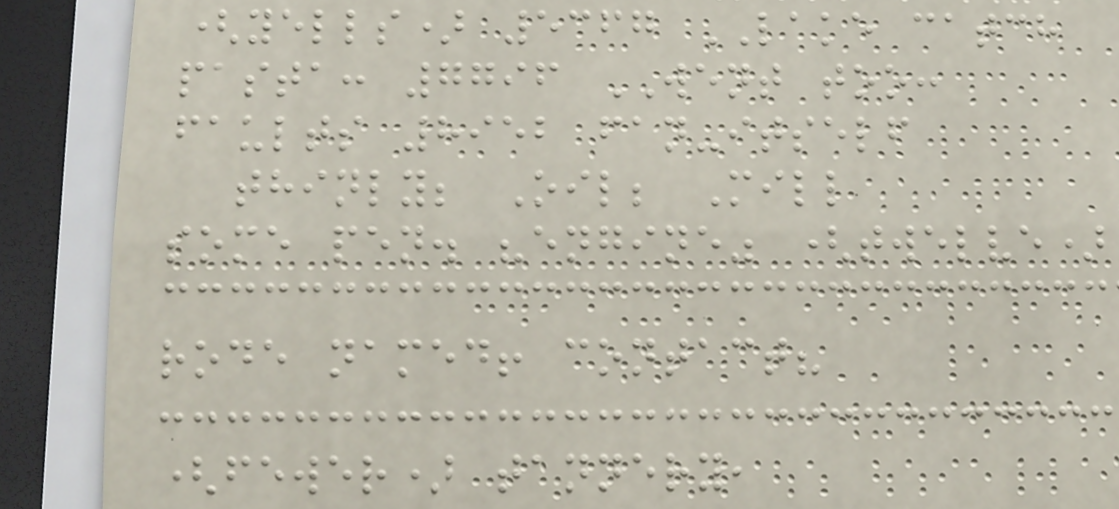(yells) 5367 LAKE catch
pasta: 7796 WENT too:
faults 8952 fan-itself
thinly; Oil; Mill
some pen. "engine" (twelve)
rode named! contact?
(fewer) tannery,
